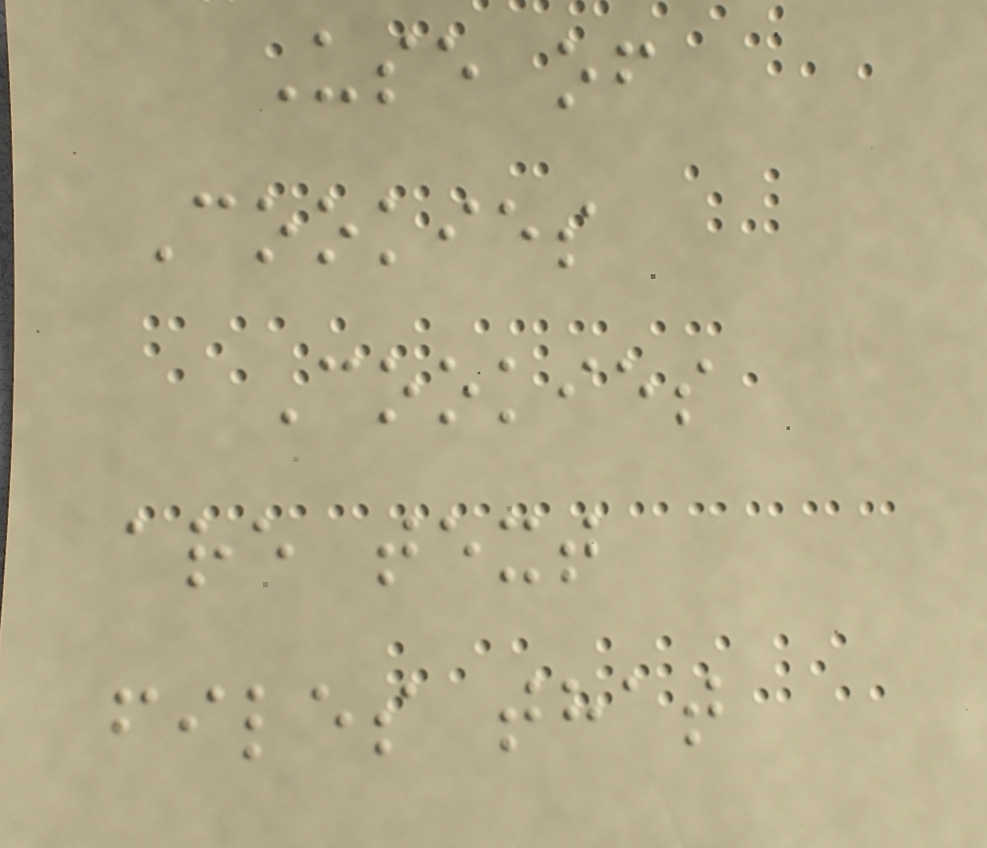Use of
Cookies
Cookies
are text
files that
